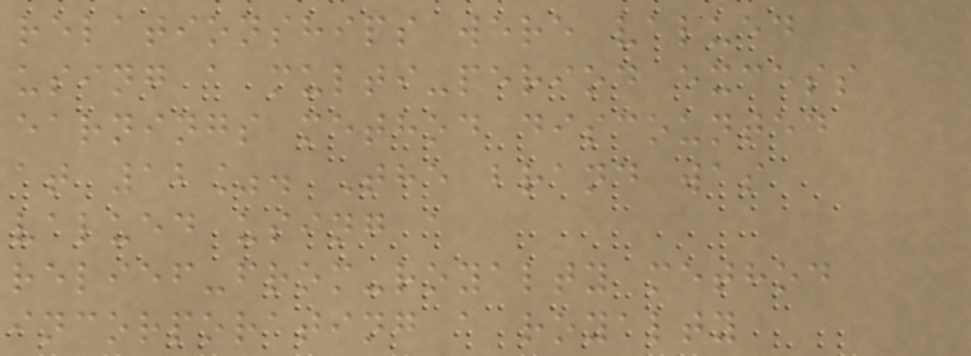relationships were valued
using a multi-period excess
earnings method discounted
at 12%. The brand was
valued using a
relief-from-royalty method
incorporating a royalty
